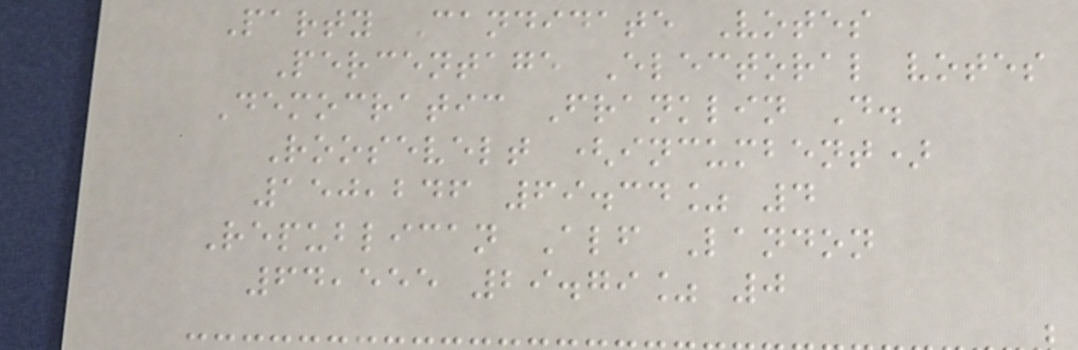Party Candidate Votes
Percentage Electoral votes
Democratic Franklin D.
Roosevelt (incumbent)
150,246 69.34% 4
Republican Alf Landon
64,555 29.79% 0
